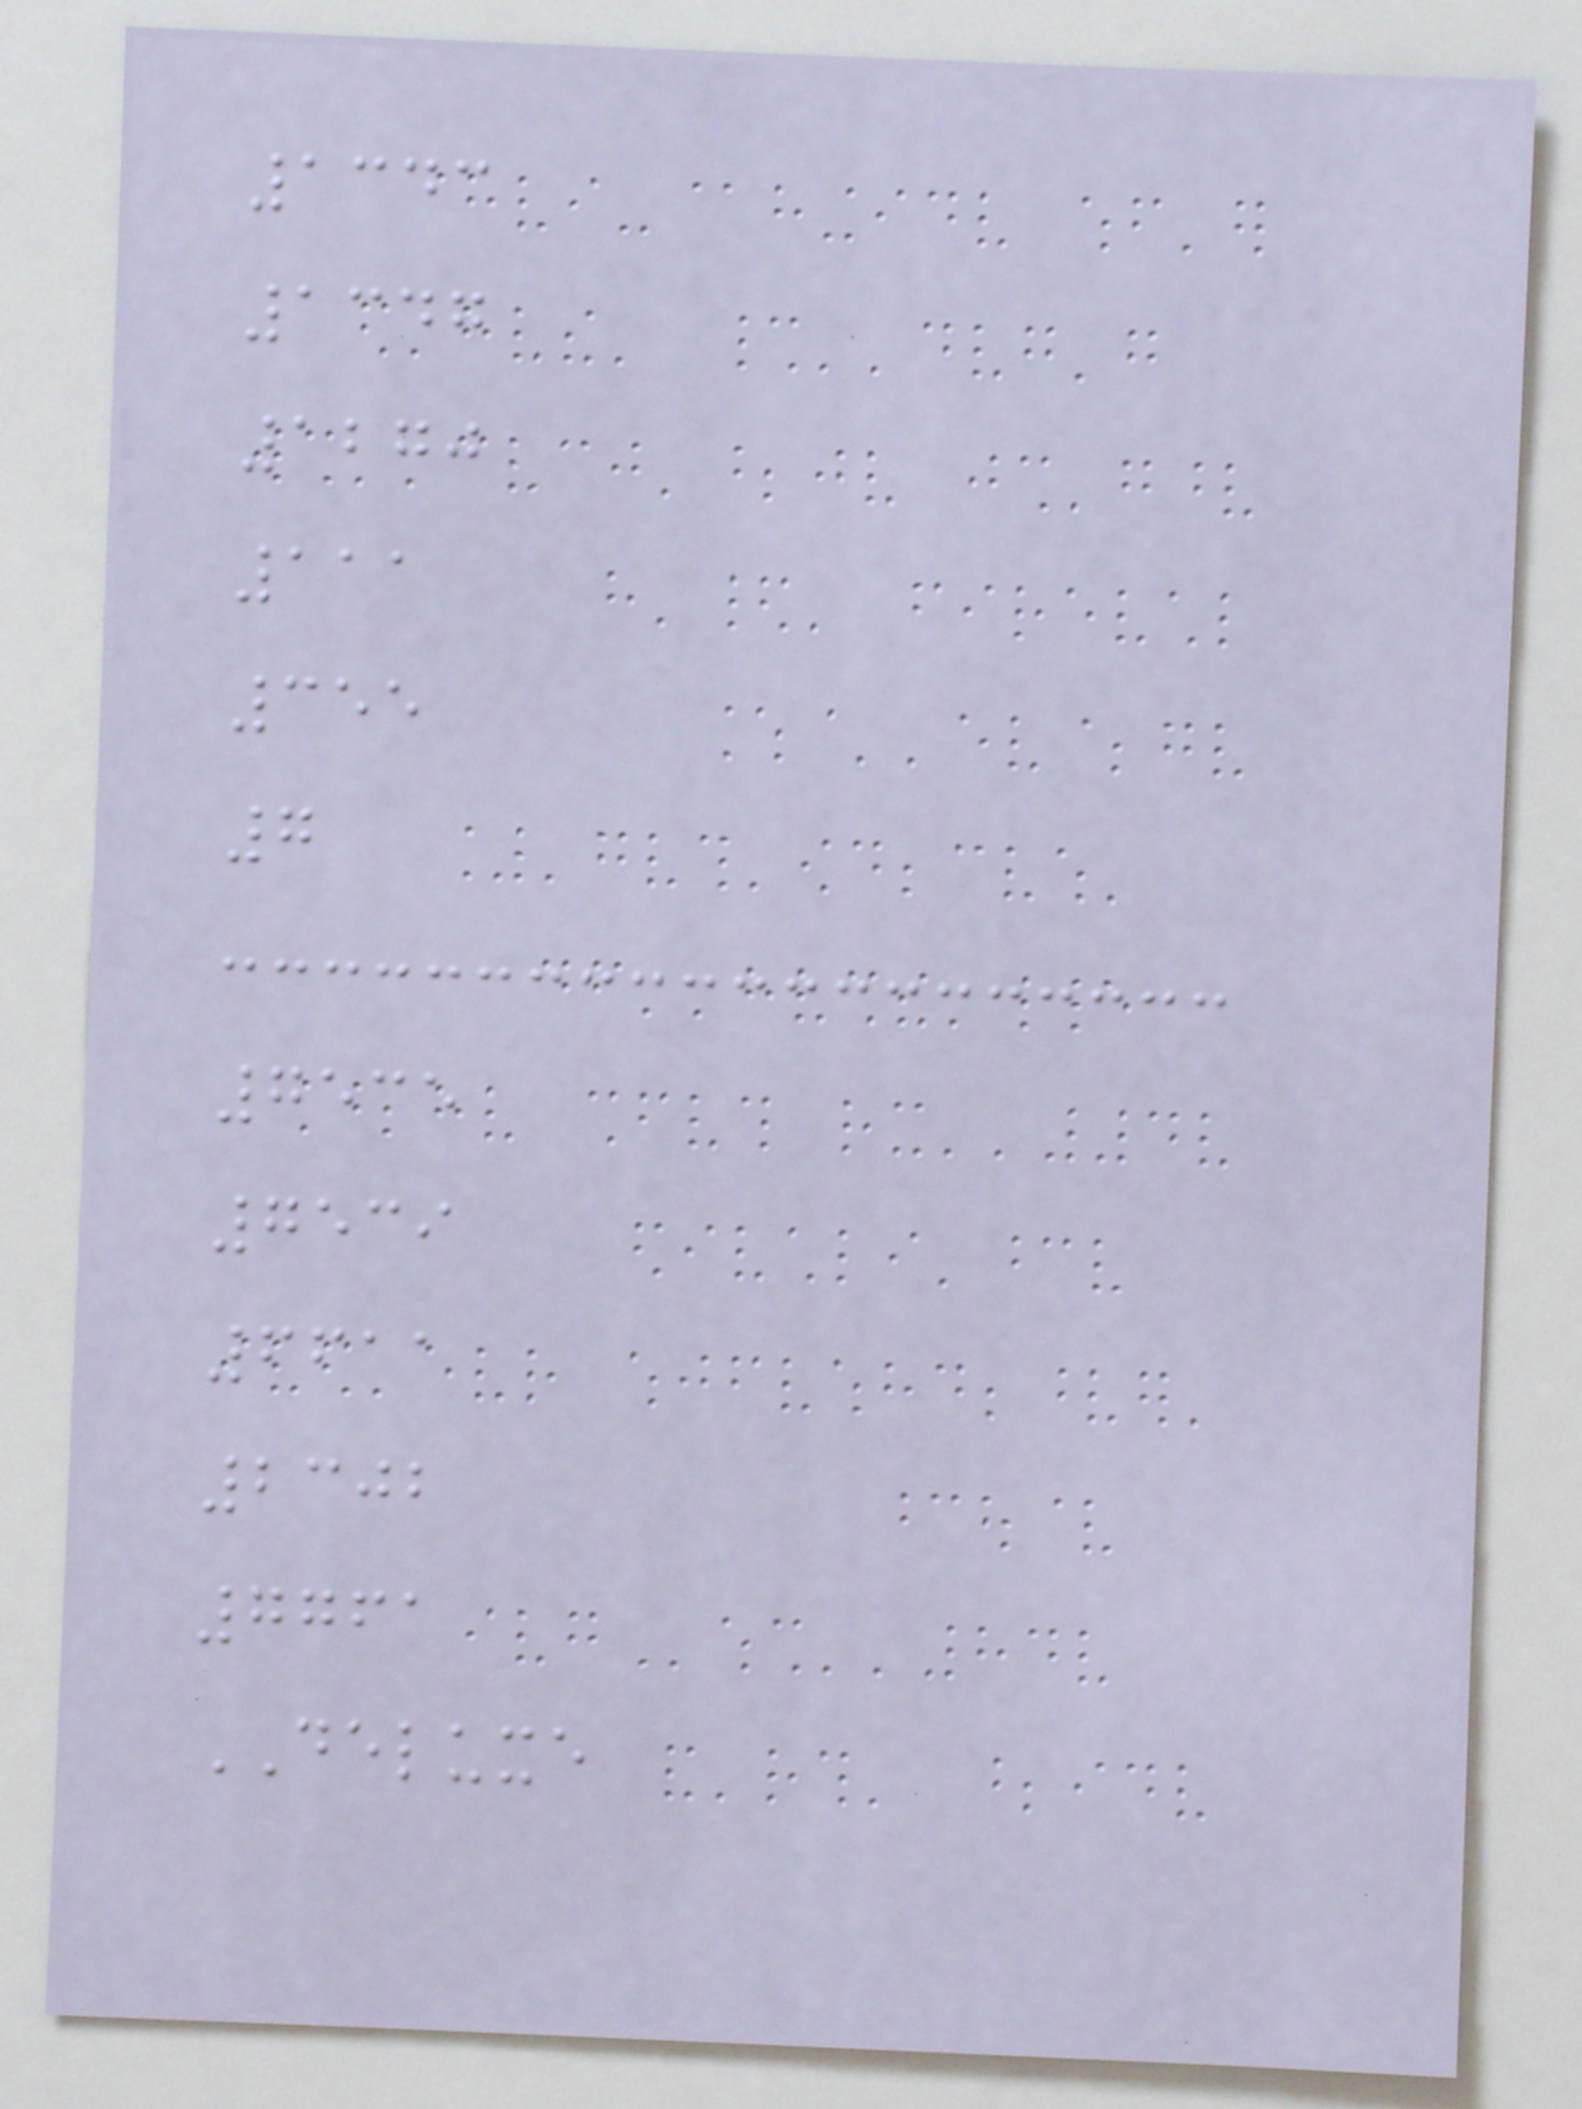1343
1347
1270
111
355
7
7535
7539
6611
2302
7761
DELUXE
